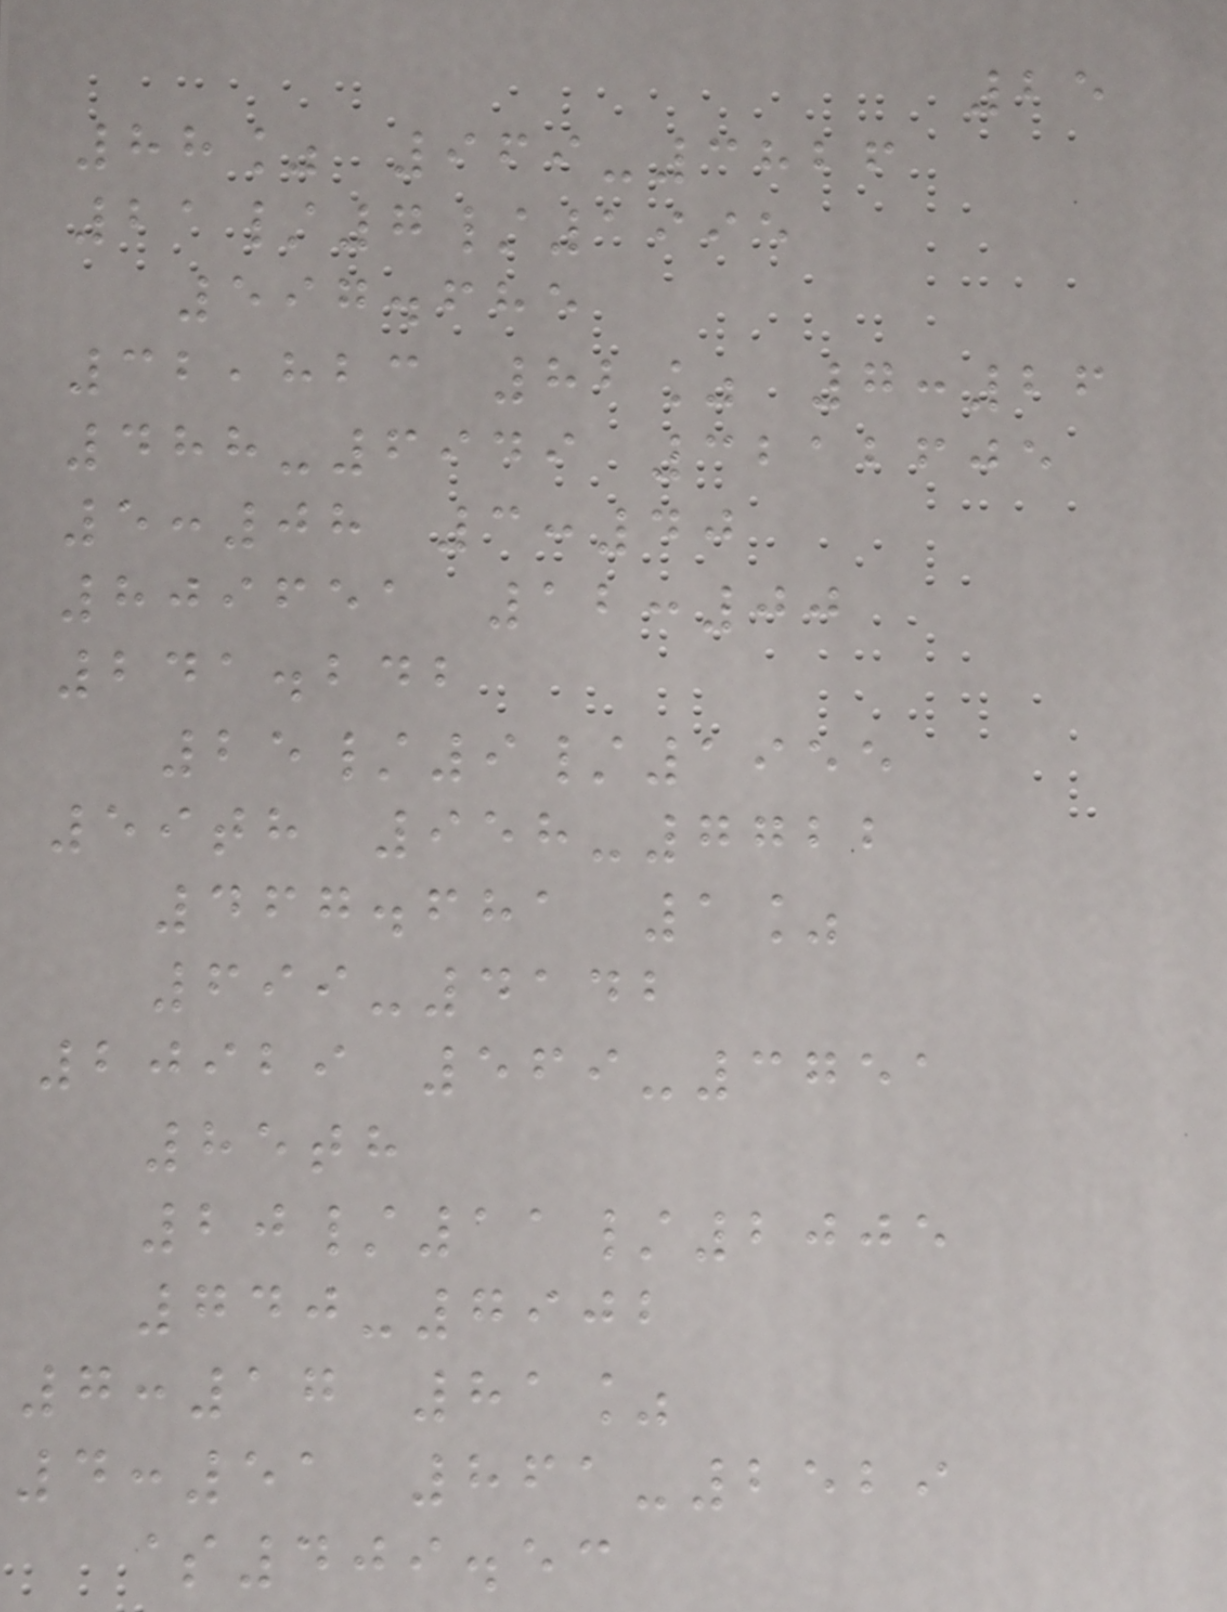25
88% 969-3826
21/7/1995
597.685
32,823 82% 7:26
488-6949 3212605
5:08 3:40
809651 12:00
241.242
25/9/1955
59th 958-7722
467.681 1%
699-4142
20929 569-3751
85th
20/11/2005
740-7902
7:17 81%
4:51 861-2529
$409.53
